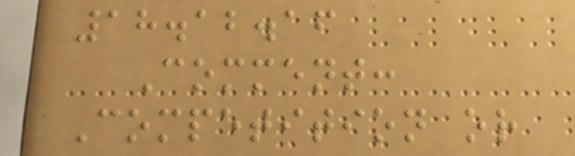18.12.16
Comment:
Competition or
